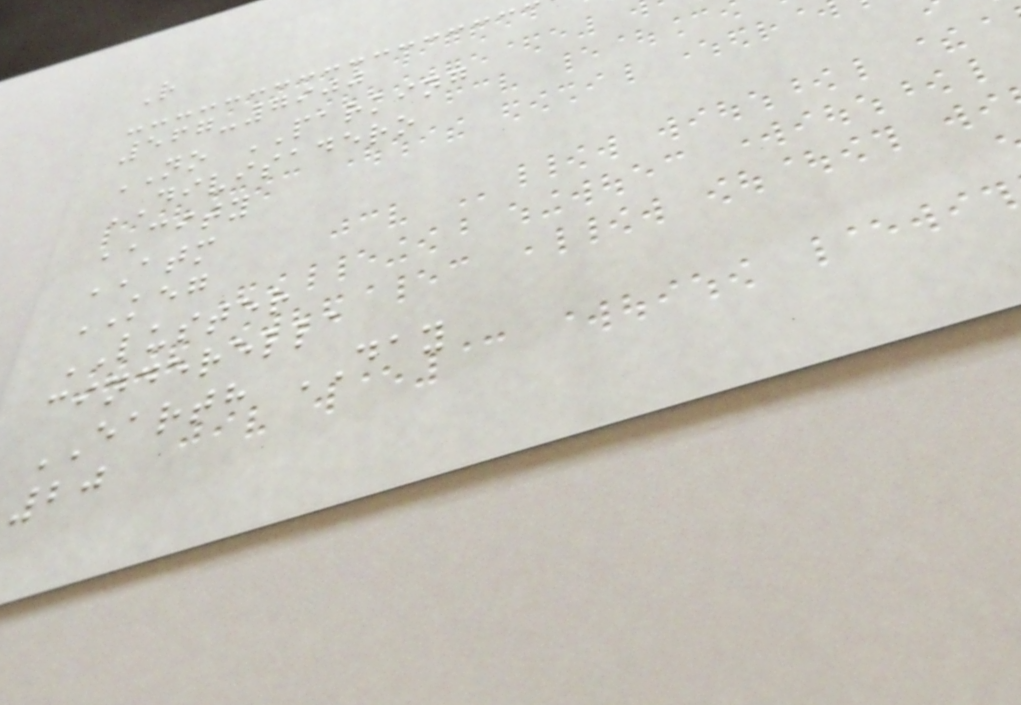R
567-7900
NO PARKING
DIVISADERO
CITY
ATM
KEG
LUSTER
cinderella
EARTH DAY
20
